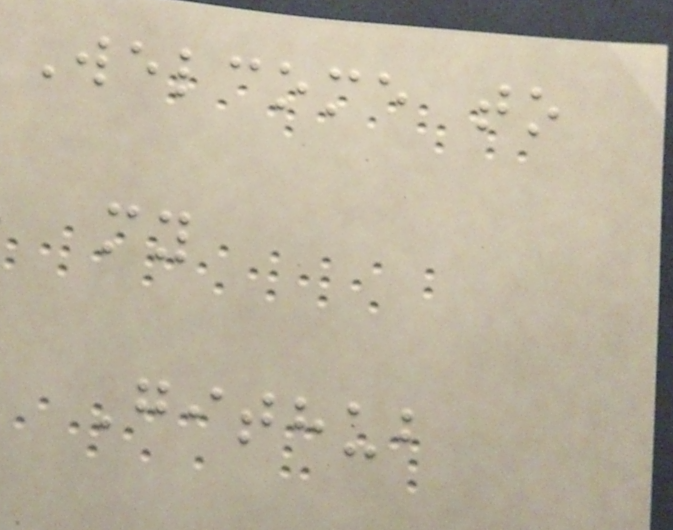Welcome to
my
Github
